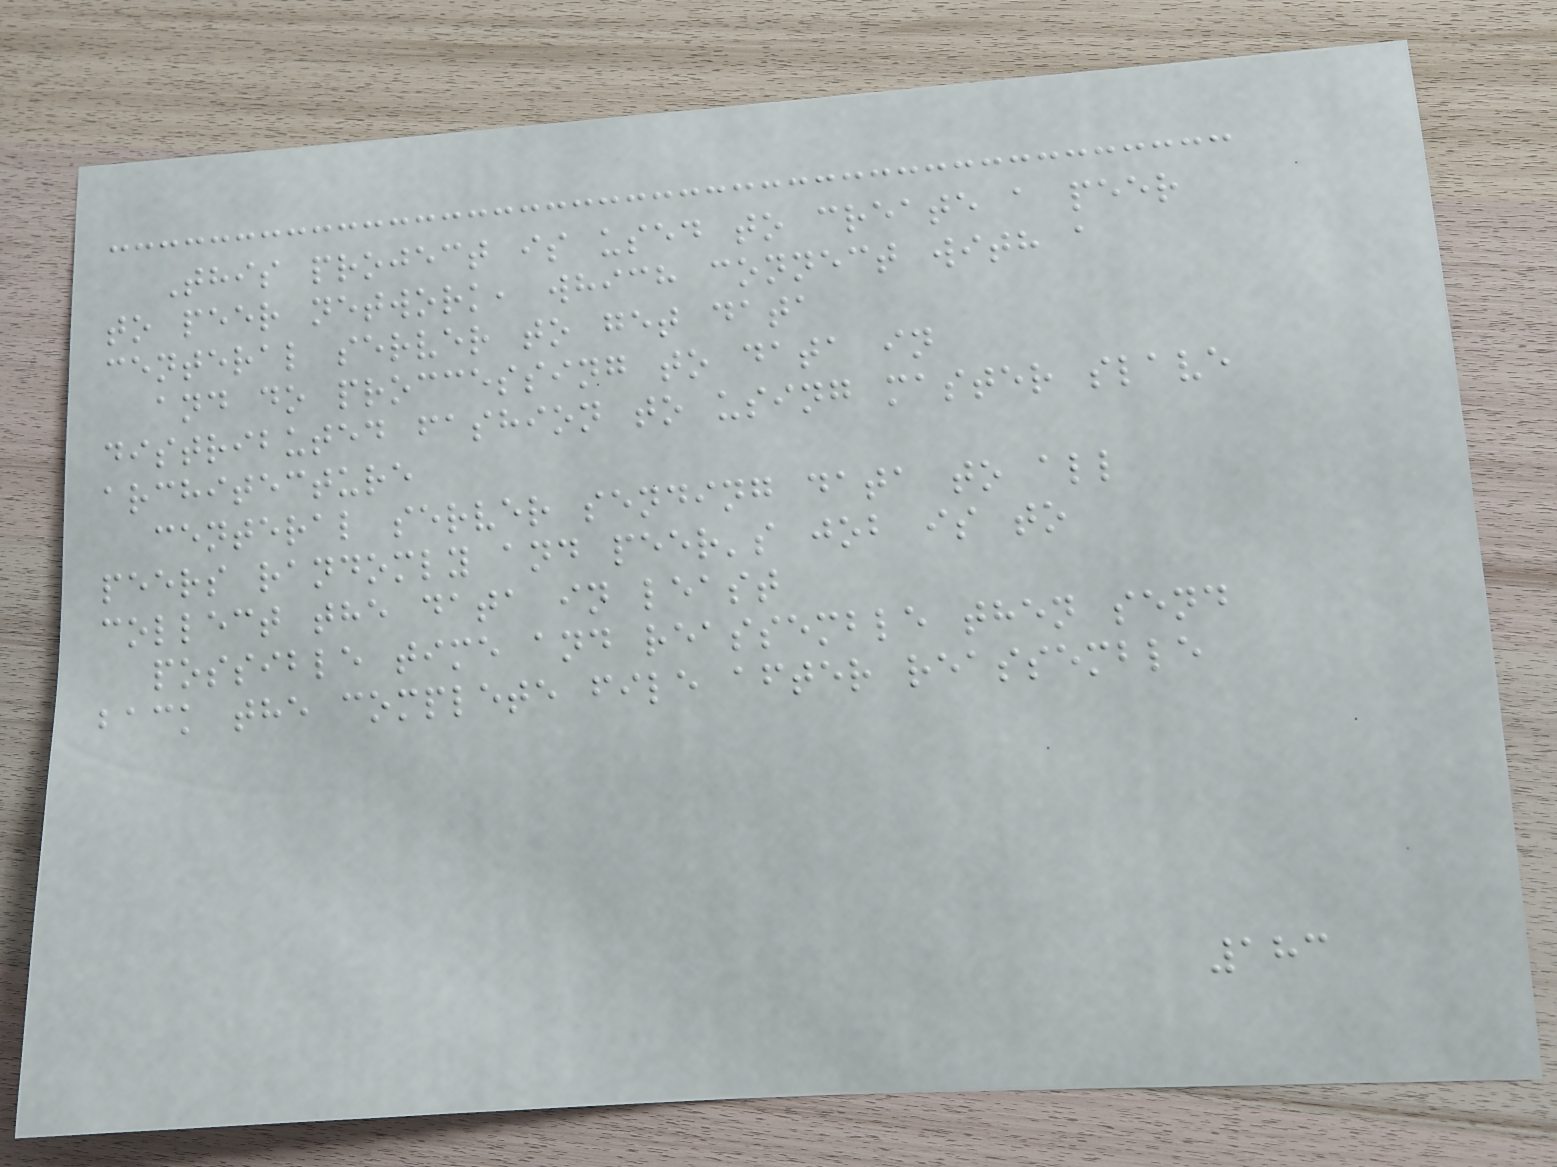This project is used to create a peer
to peer network, which connect with a
centeral server to get data
and do proccessing to data in
distributed fashion to using master slave
architecture
centeral server sending data to all
peers randomly and peer's job is to
collect the data in least
possible time and reassemble then send
back the complete file after reassemble
183
